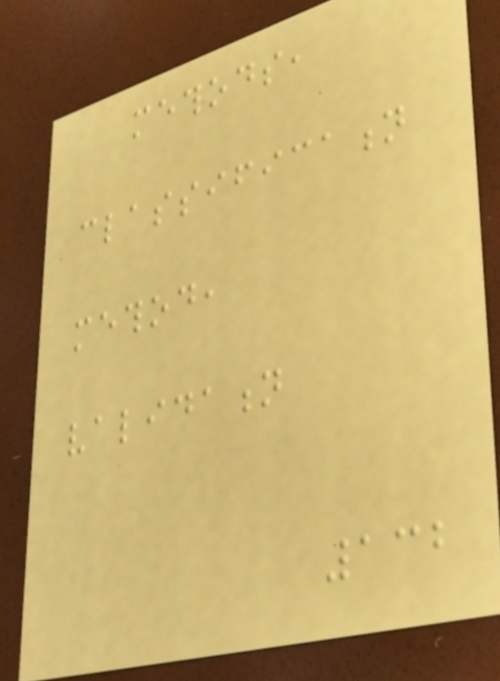methods,
classification
method,
validation
132
